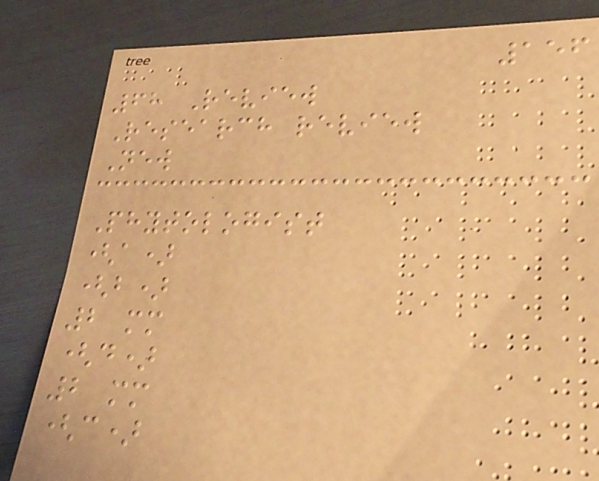156
68 Review
Research review
New
Phytologist
(a)
(b)
2 mm
(d)
2 mm
(c)
